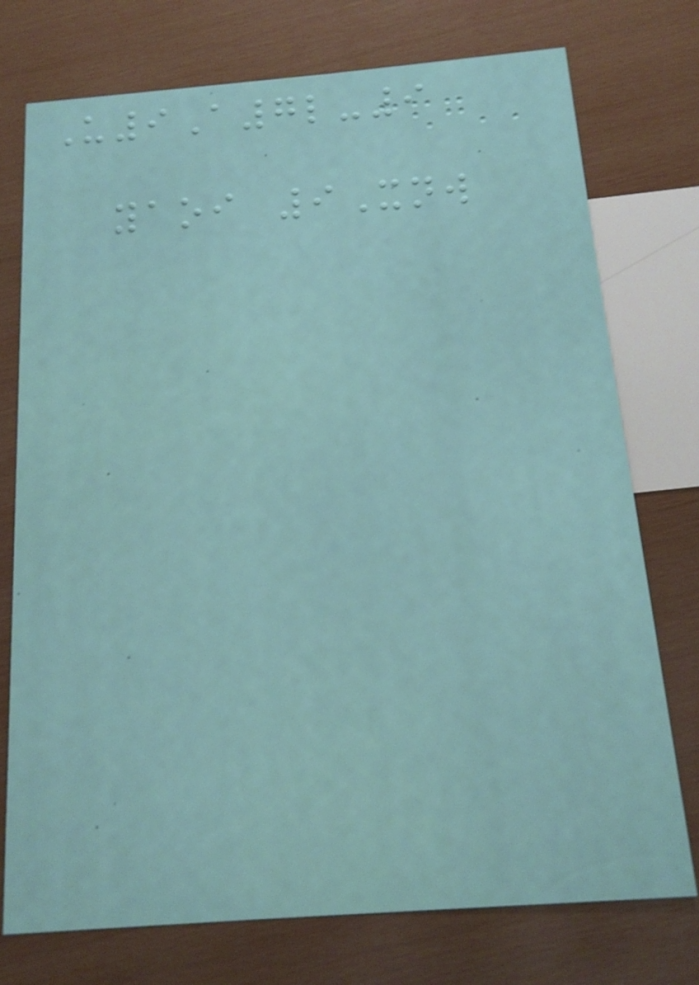U9A7l-9
yaoi 9Xnw
